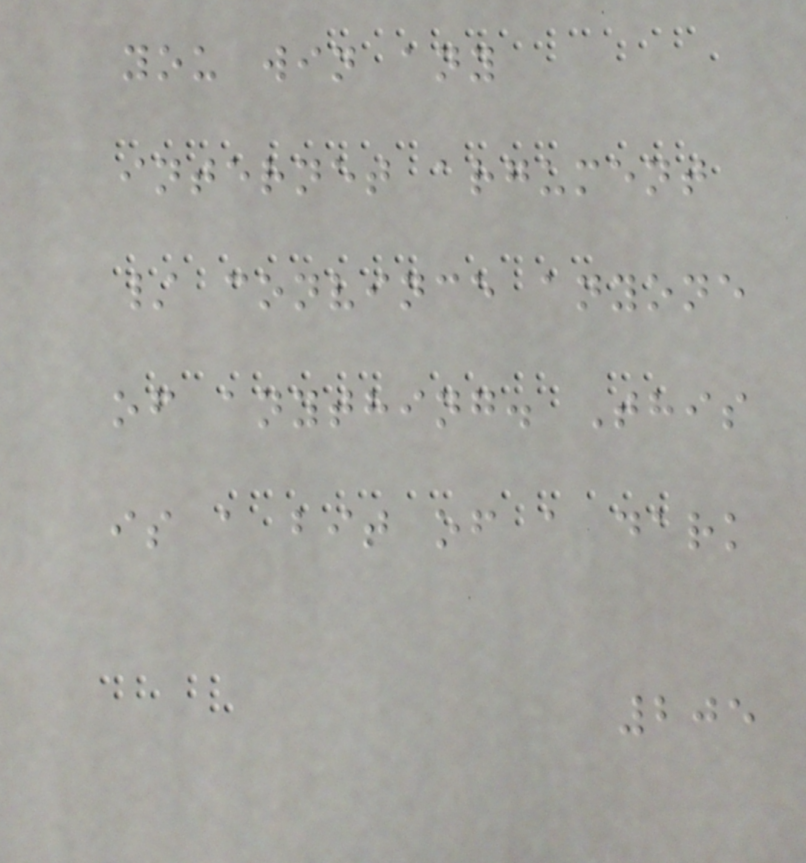you win any
internet argument
/ convince anyone
of anything. This
is a bit of a dark
205
